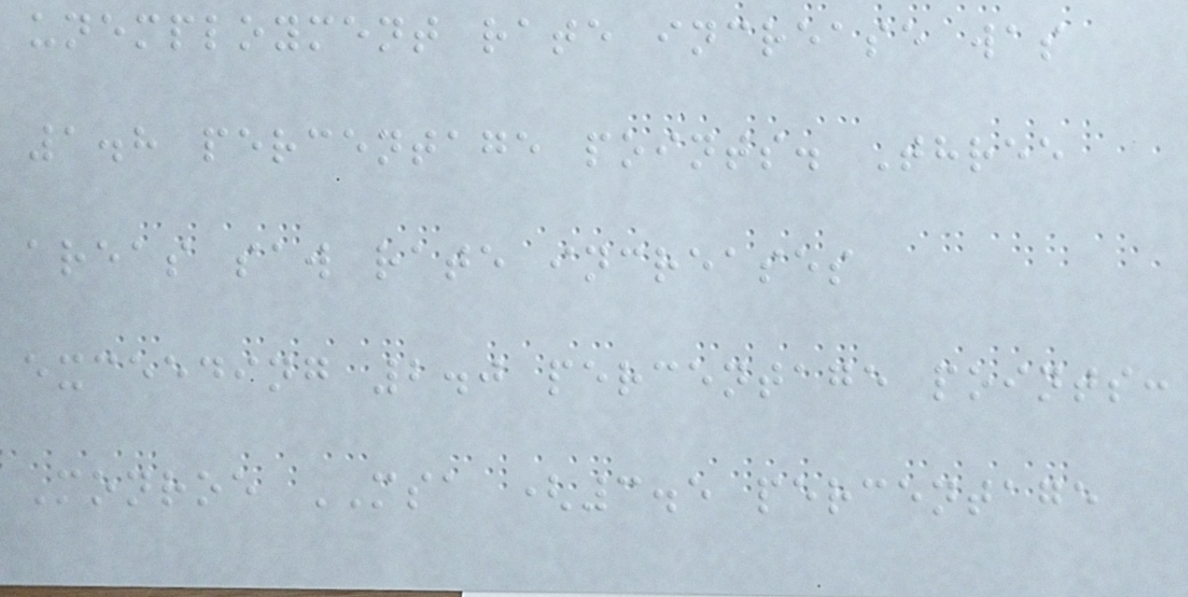unemployment rate increase was
1.8 percentage points. Three
areas saw rate increases
exceeding 2.0 percentage points:
Monroe MSA (3.5 percentage
